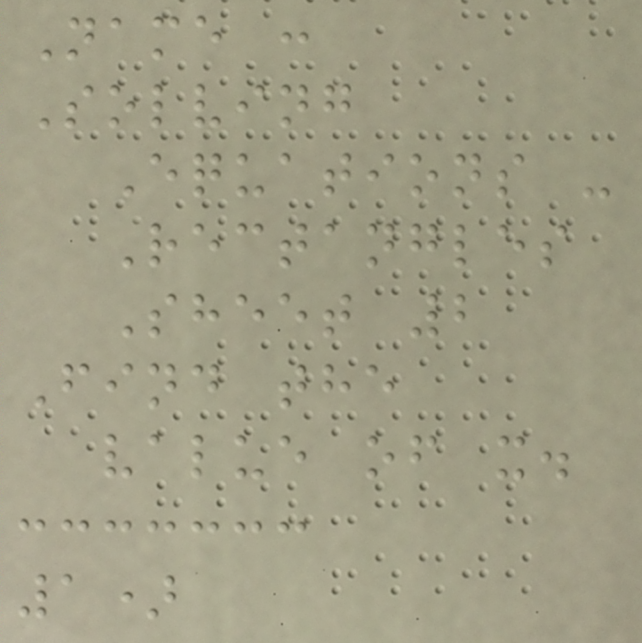Name :
Solving
Equations -
Rectangles
Sheet 2
Find the
value of x.
1)
